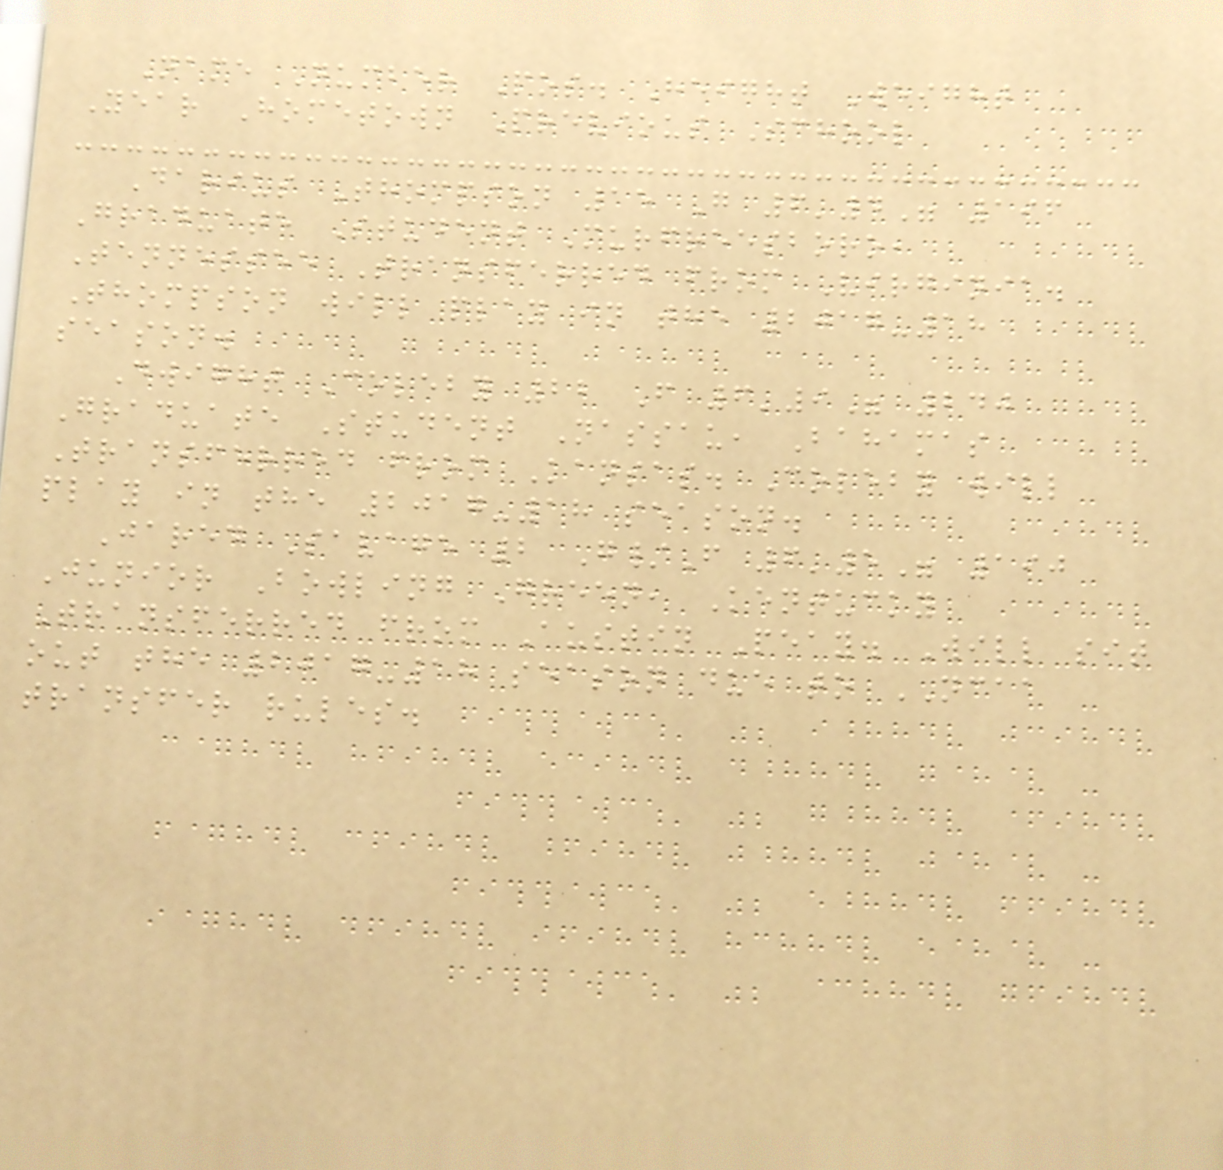Name Number Pos. Height Weight
Year Hometown Previous School
Darius Thompson 15 G 6'4" 196
Graduate Student Murfreesboro,
Tennessee Transferred from Virginia.
Thompson will play in the 2017-18
season.
Dwight Coleby 22 F 6'9" 240
Graduate Student Nassau, Bahamas
Transferred from Kansas. Coleby will
play in the 2017-18 season.
Jared Savage 2 G/F 6'5" 190
Junior Bowling Green, Kentucky
Transferred from Austin Peay. Will sit
out the 2017-18 season due to NCAA
transfer rules.
